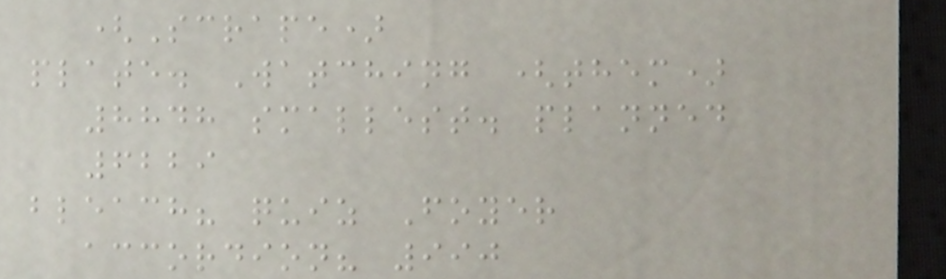(Scrape)
plate. Watching (them)
8848 smallest. planned
6229
bleach? quiz Foyer
accordion? 990
